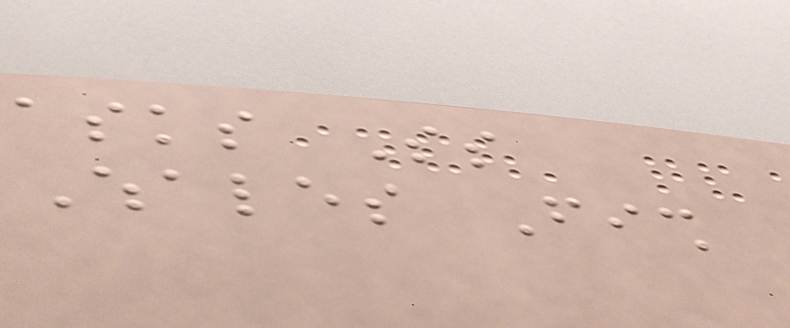asks Ss
Whales Fish
